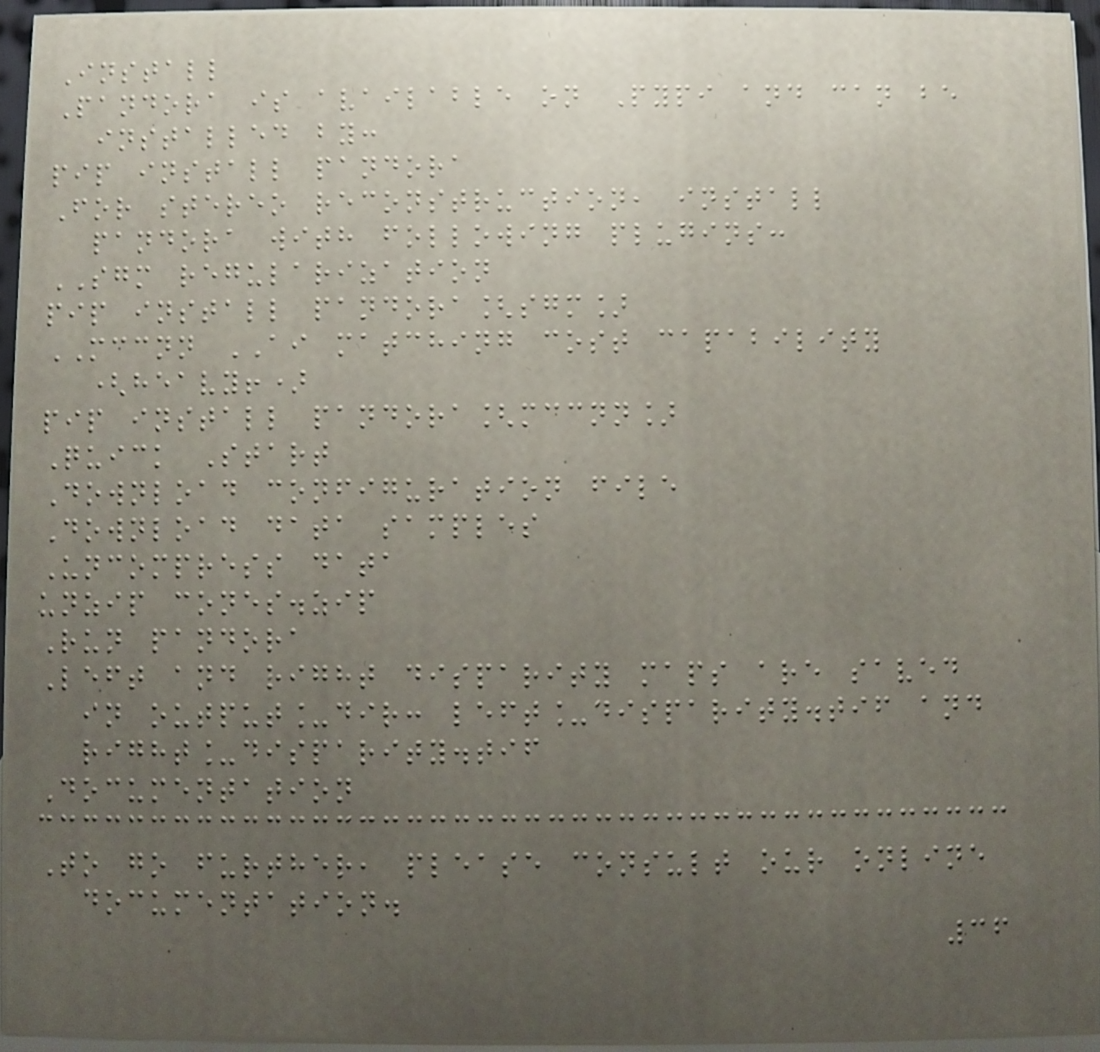Install
Pandora is available on Pypi and can be
installed by:
pip install pandora
For stereo reconstruction, install
pandora with following plugins:
SGM regularization
pip install pandora[sgm]
MCCNN AI matching cost capability
(heavy!)
pip install pandora[mccnn]
Quick Start
Download configuration file
Download data samples
Uncompress data
unzip cones.zip
Run pandora
Left and right disparity maps are saved
in output_dir: left_disparity.tif and
right_disparity.tif
Documentation
To go further, please consult our online
documentation.
36
